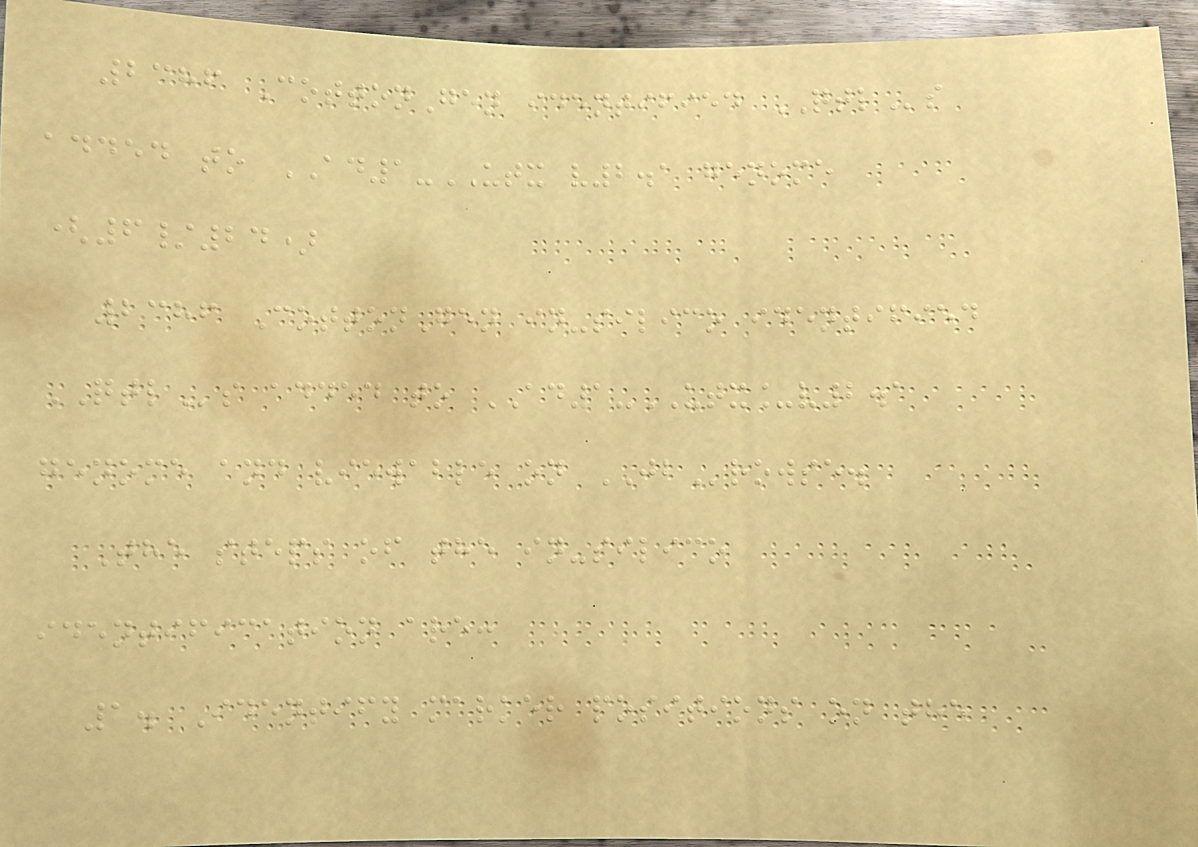2386 CottonGen identified QTLs
added to AD1-UTX v2.1 genome
(6/24)
2386 CottonGen in-silico identified
QTLs added to AD1-UTX_v2.1
genome and viewable on JBrowse.
The steps of the in-silico
identification are:
1. Identify marker positions on the
